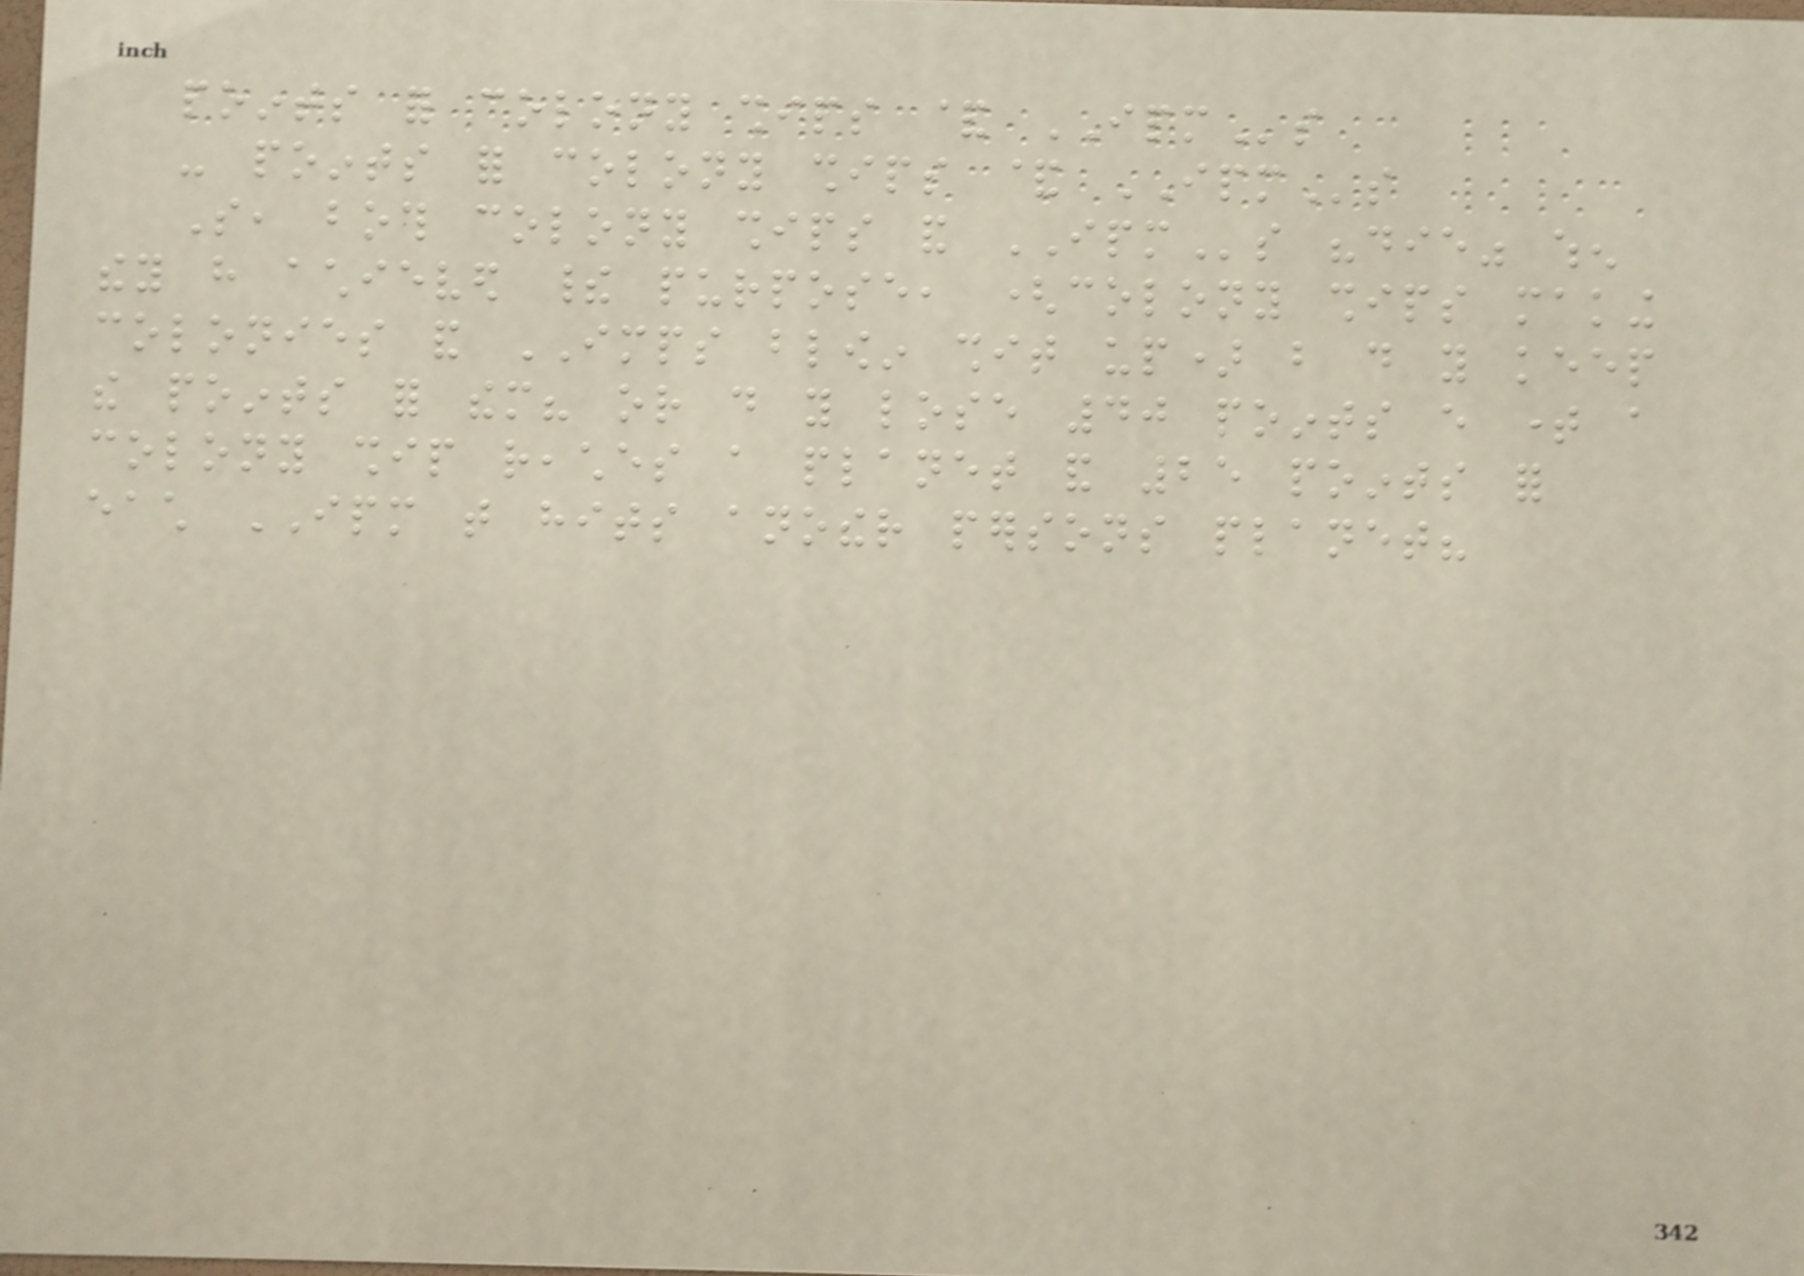points for colony ships & IPMs
- points for colony ships & IPMs
So, both colony ships and IPMs "die" when
they have achieved their purpose, (colony ships making
colonies and IMPS blowin shit up) but do you keep
the points for them? or do you lose 40 points every time a
colony ship reaches a planet and 25 points for
each IPM that hits another persons planet?
